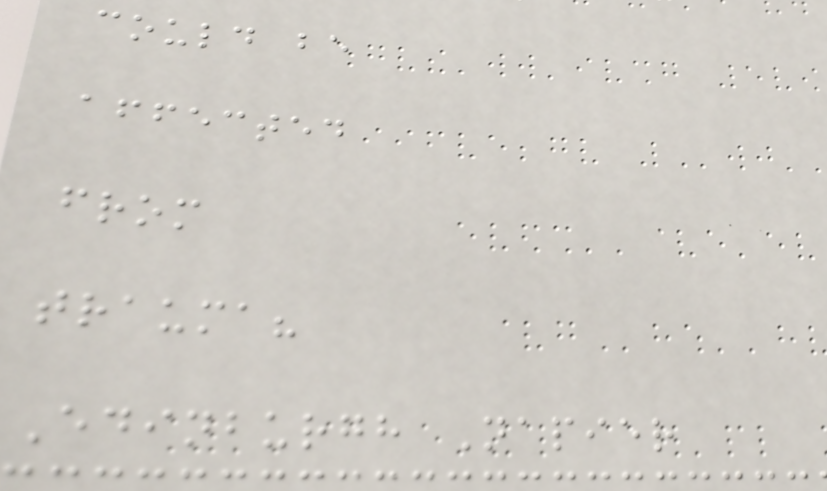could be
affected
from
trauma?
Edinburgh Napier
